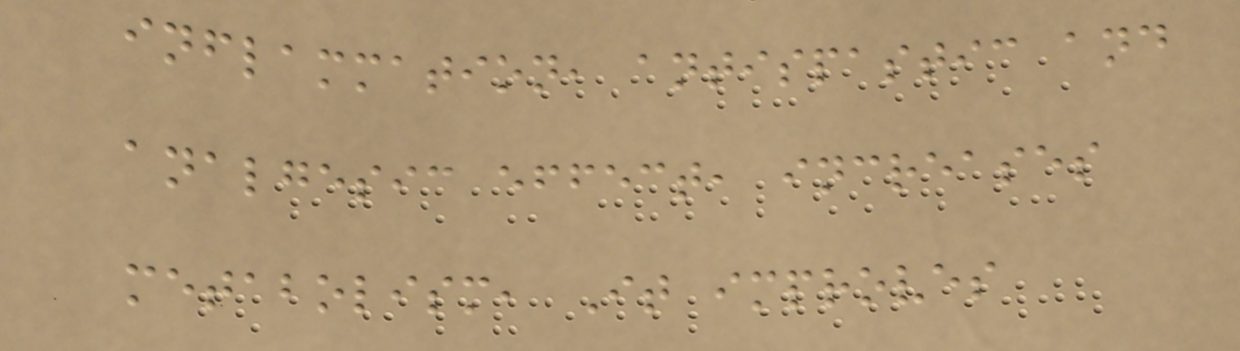inflammation, antispastic and
analgesic effect, increases
metabolism, It improves
